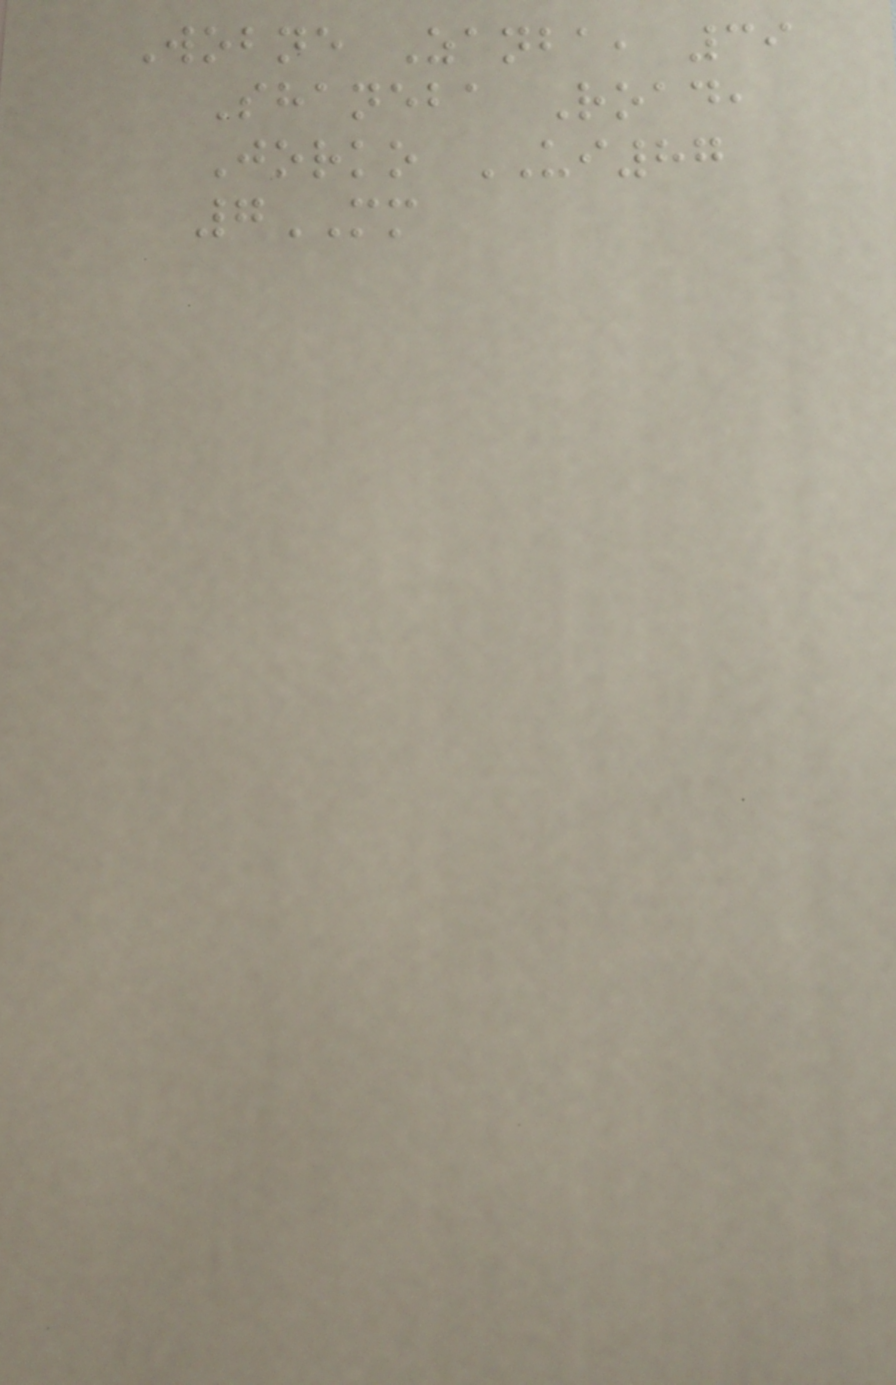Wobne Zanba, 39
Shaneba Road,
Jorko UI87
7MM
